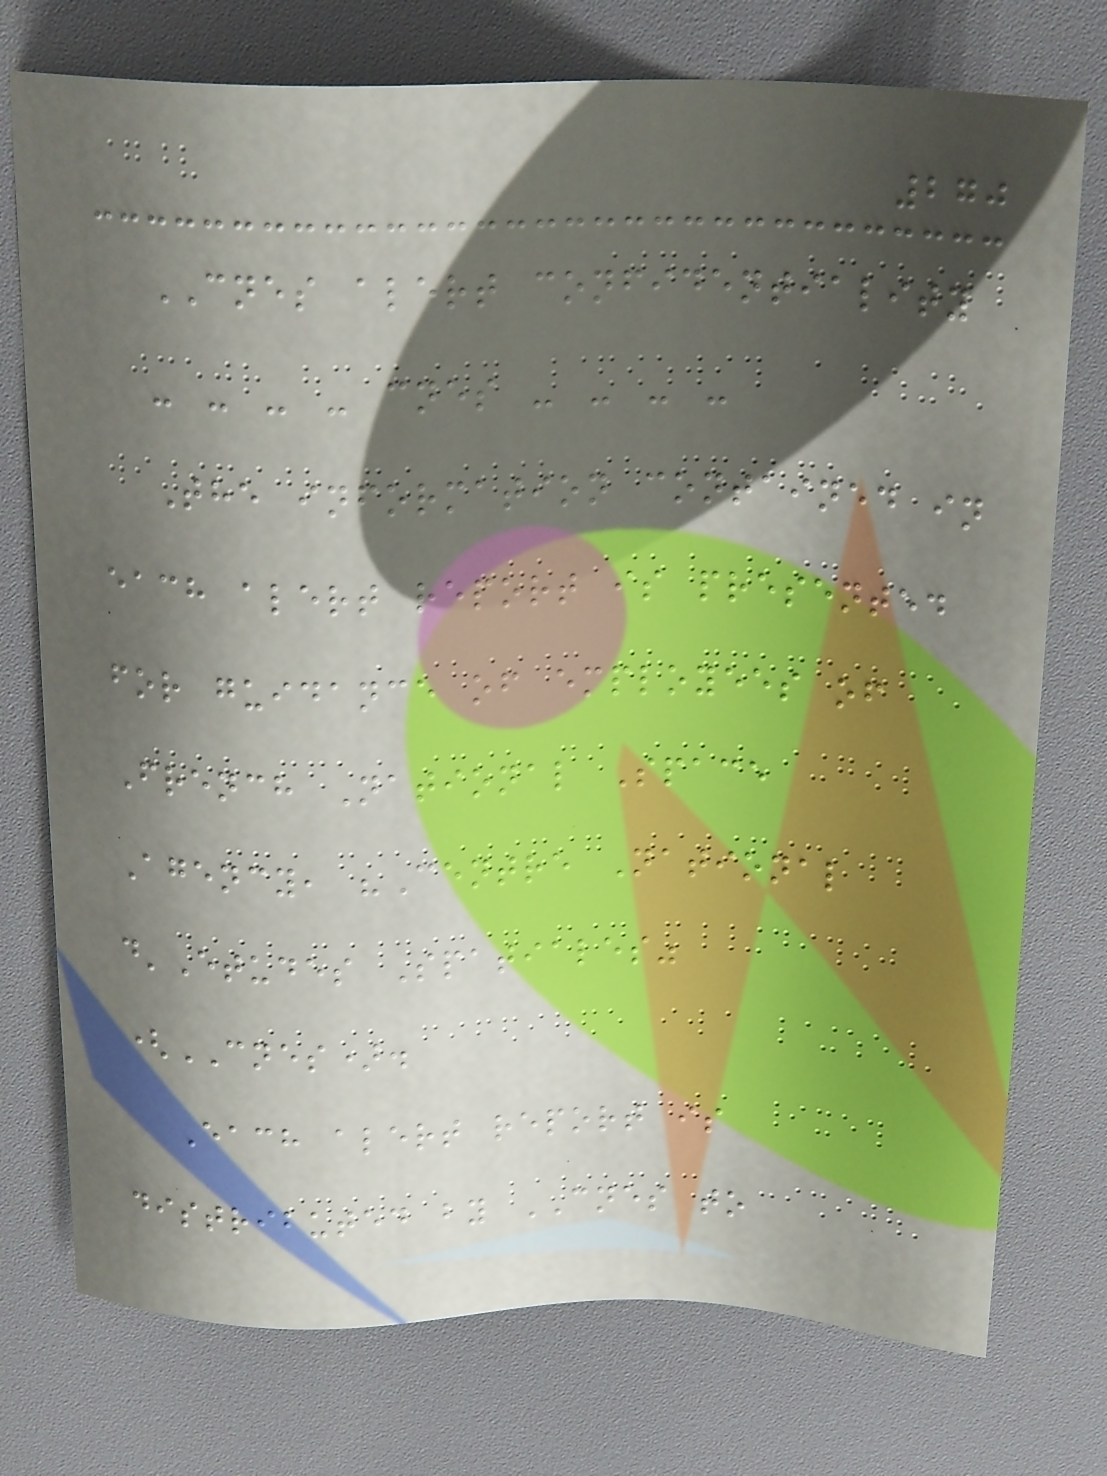270
CNES alert confidentiality
- - - - cnes - - - -
The information contained in
each alert report is presented
for guidance of employees of
French National Space
Agency, "Centre National
d'Etudes Spatiales"
(CNES).
Each alert report is
distributed by CNES to
